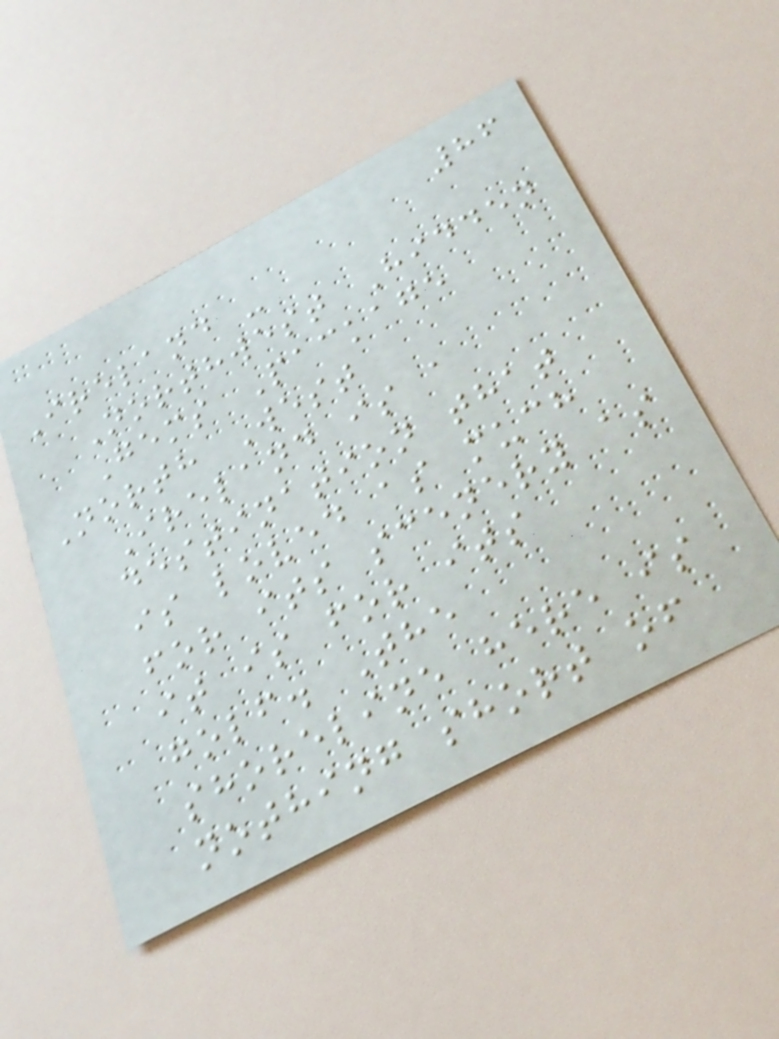86
Ireland -
Northwest Hidden
Gems Package
North West
Ireland is a
destination that
is loved as much
for its scenery as
it is for its
golf. The
shoreline here is
nothing short of
